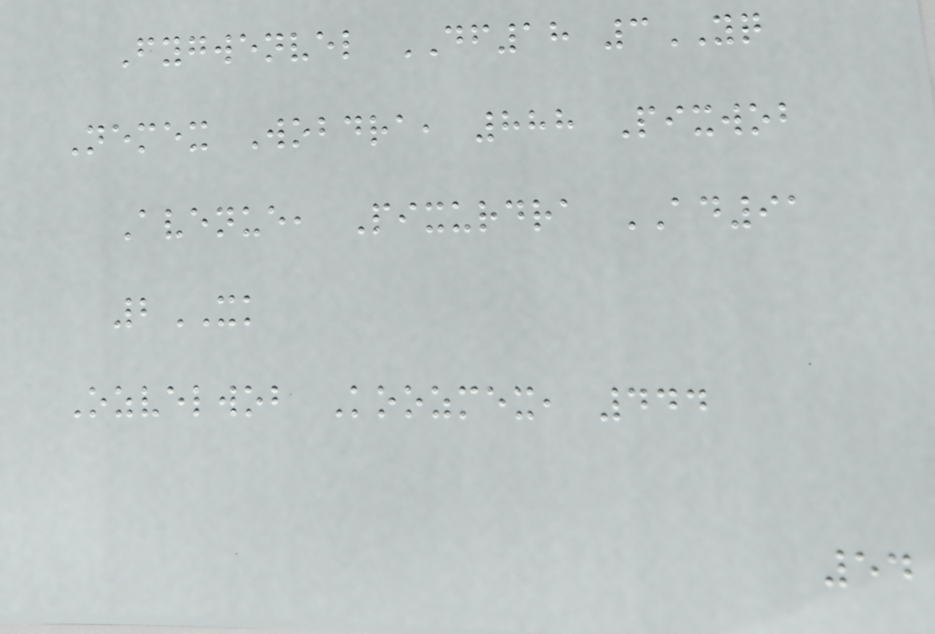Fygwenvel DF18 3YQ
Nemex Wobdra, 888 Pixwob
Avenue, Pixurdra AD91
2XK
Ozvelwob Koozmex, 444
54
